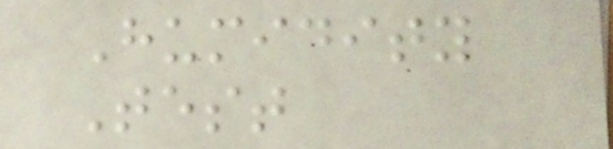Humidity
Test
